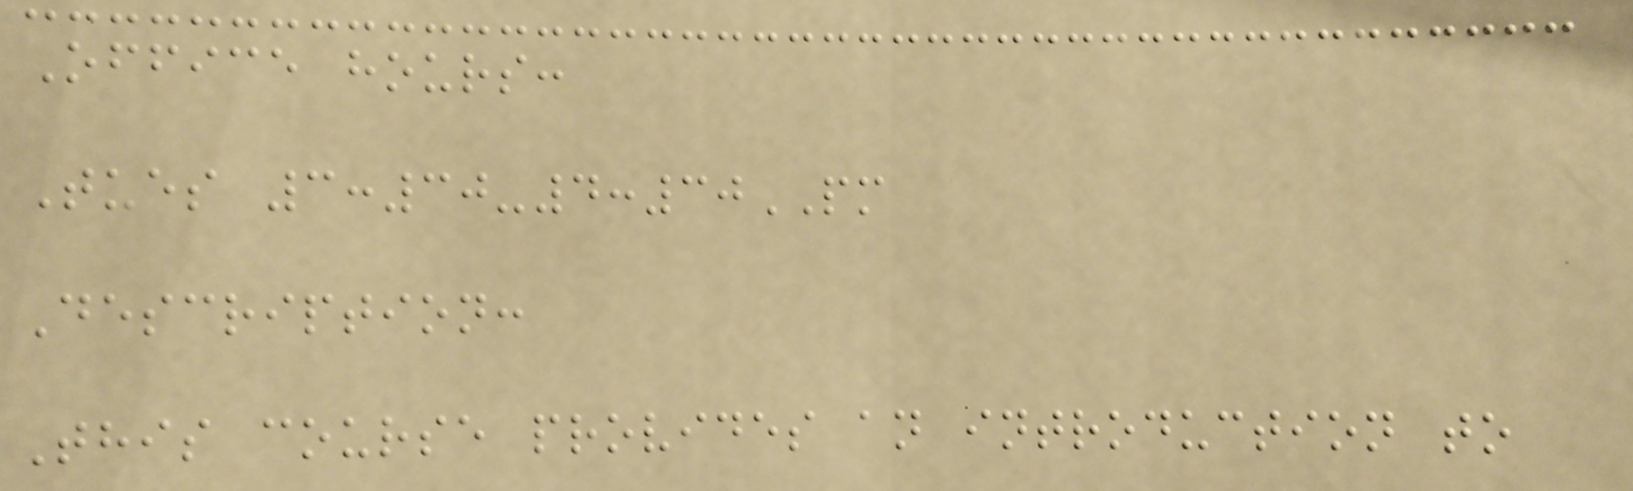Office hours:
Tues 3:30-4:30PM
Description:
This course provides an introduction to
